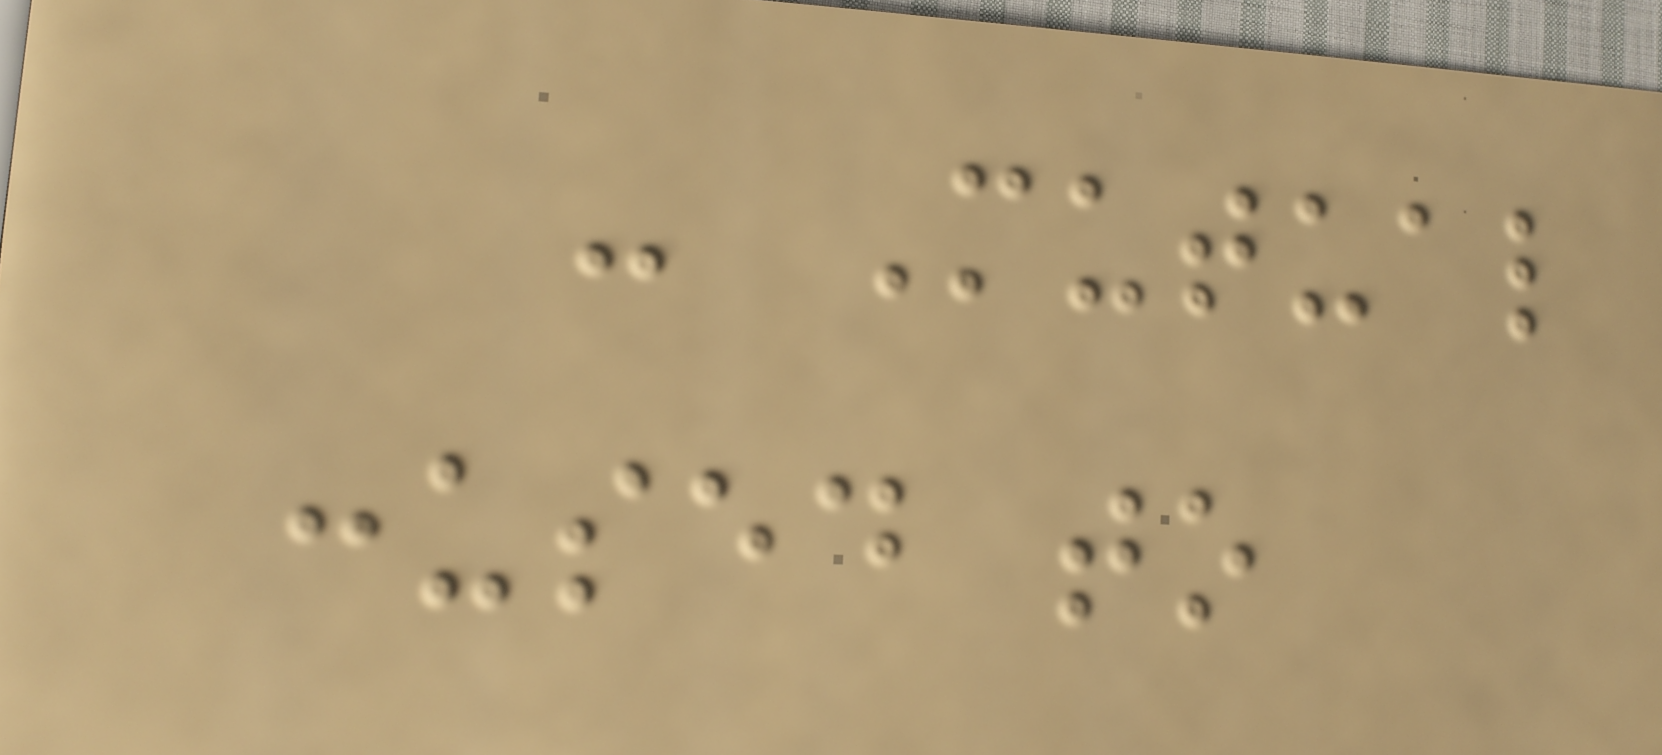- Mutual
:used to
